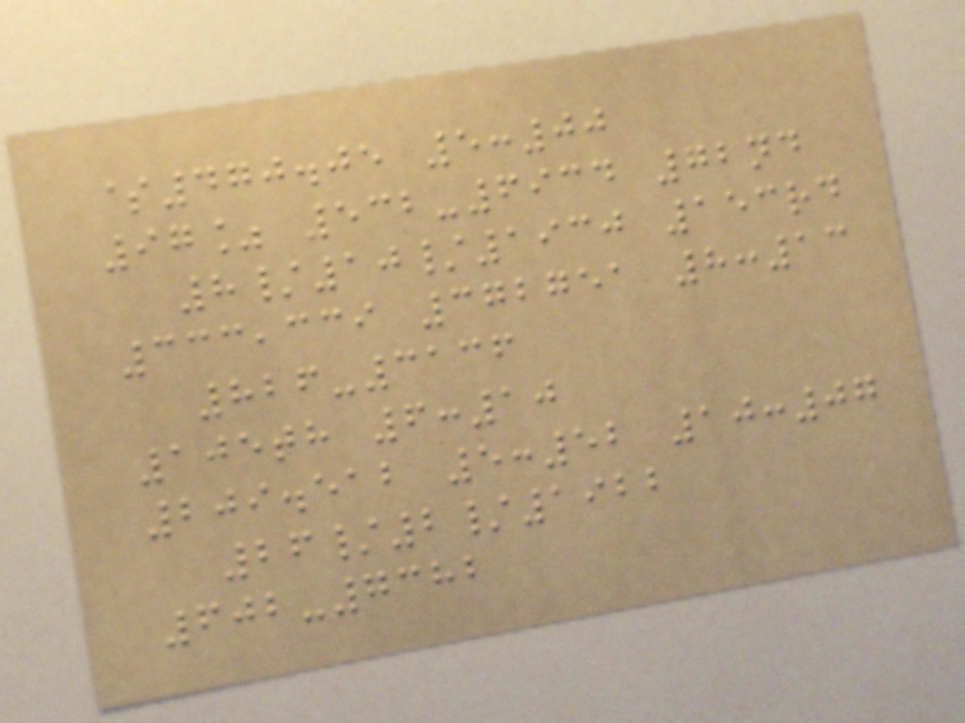$470.05 5:00
97% 532-6934 72nd
8/10/1930 153rd
333,339 372751 8:13
826-3136
105th 6:10
209.512 5:52 10:07
26/2/1922
602-7382
